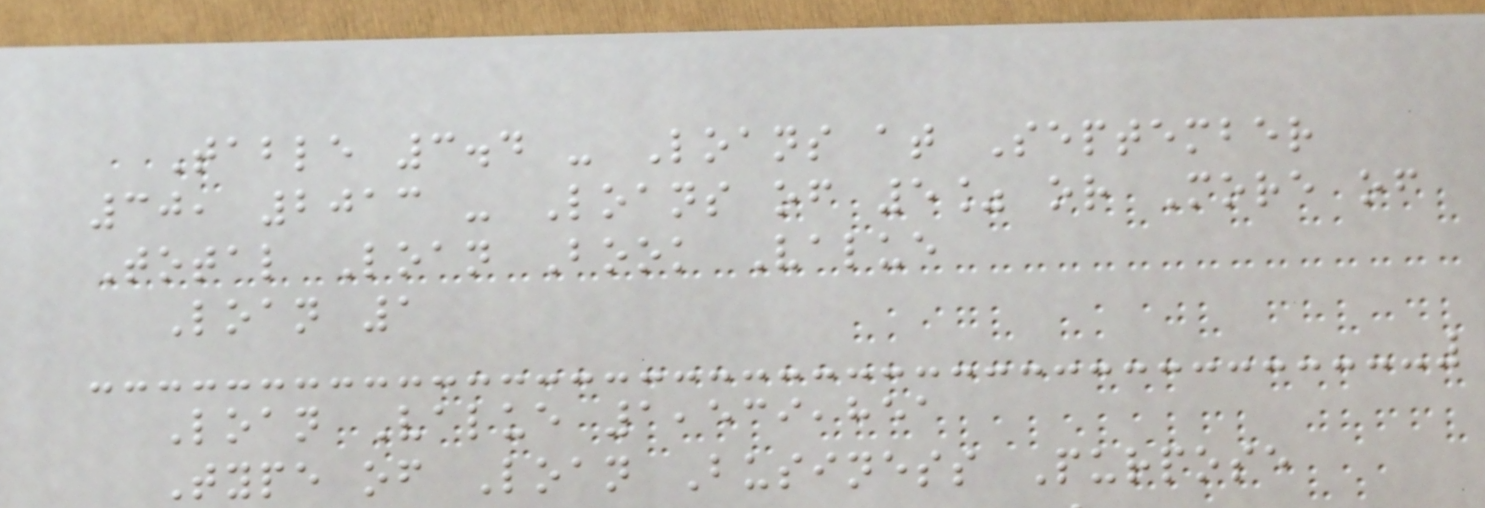Table 3.4 - Loans at September
30, 2013 - Loans of 5% or More of
Total Loan Book Value
Loan 1
Loan Value 1,539,851
Type of Loan Business Purpose
